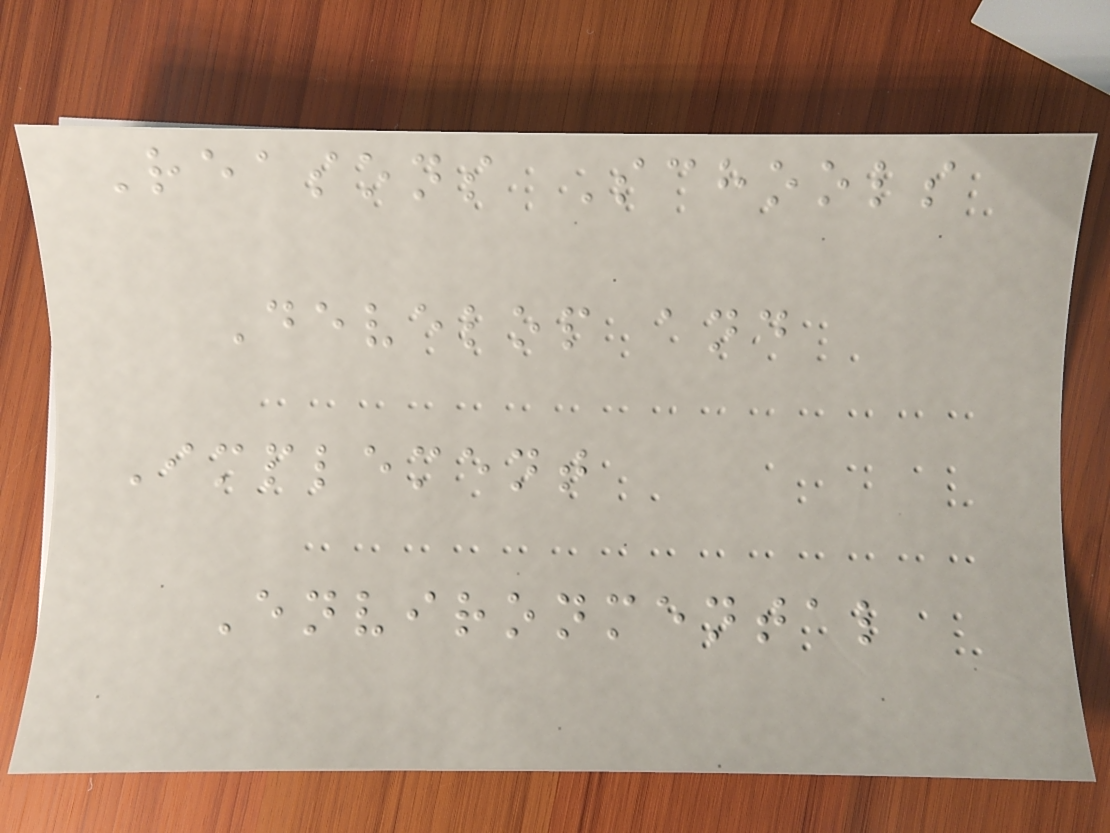Reasons Schools
Develop and
Implement
Environmental
